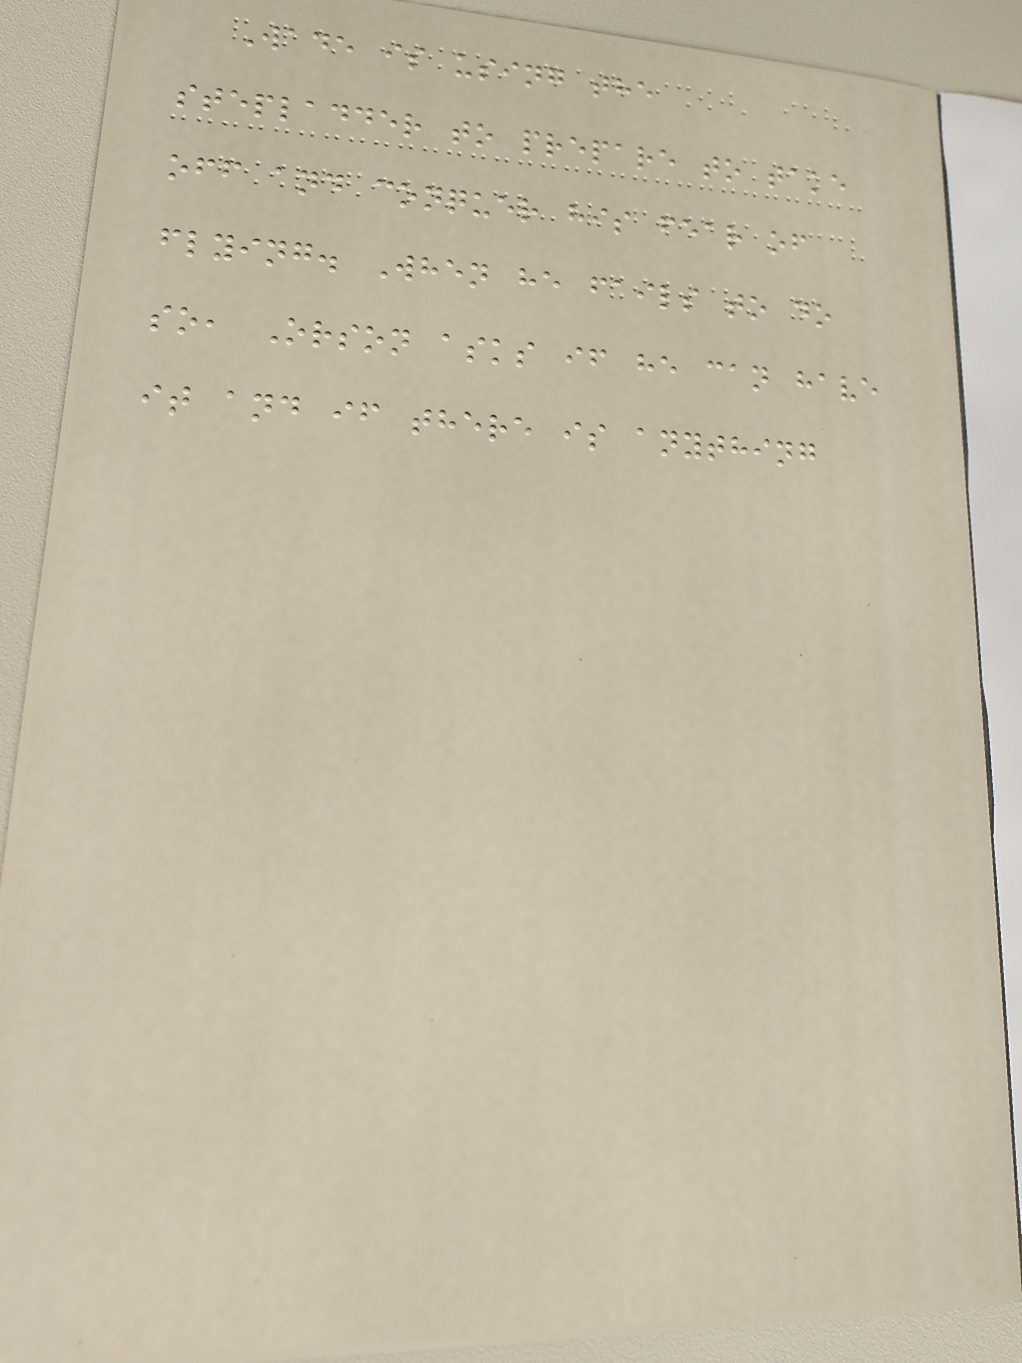Wade is using the
stepladder to prepare to take
off and conquer his fear of
flying. When he fails to do
so, Orson asks if he can have
it and if there is anything
